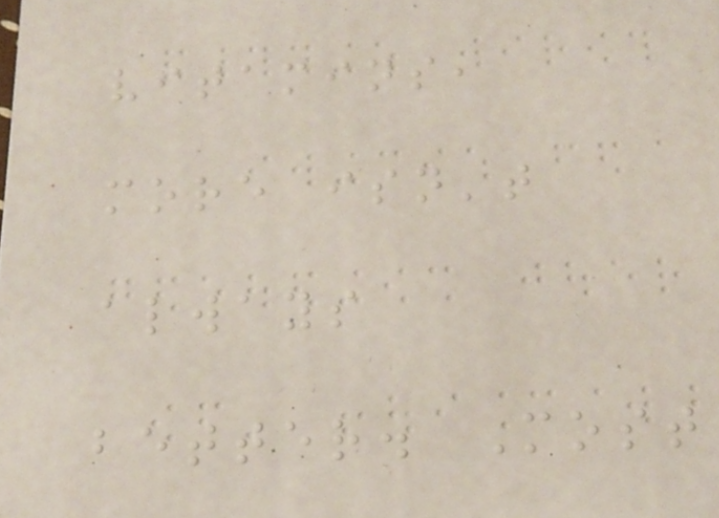vitamins,
more isn't
always
better. Most
